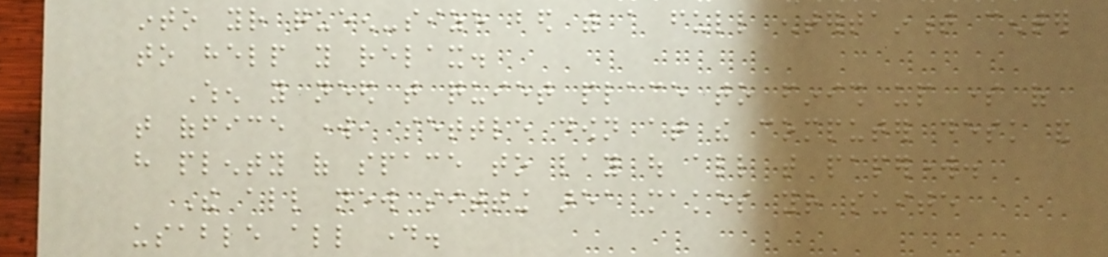into your queen-size bed with a full entertainment center
to help you relax.
When you need that quiet place to finish up some of
that office work, settle down at the computer desk and
have plenty of space to lay out all that paperwork.
The all new sitting area makes your suite
usable all day.
